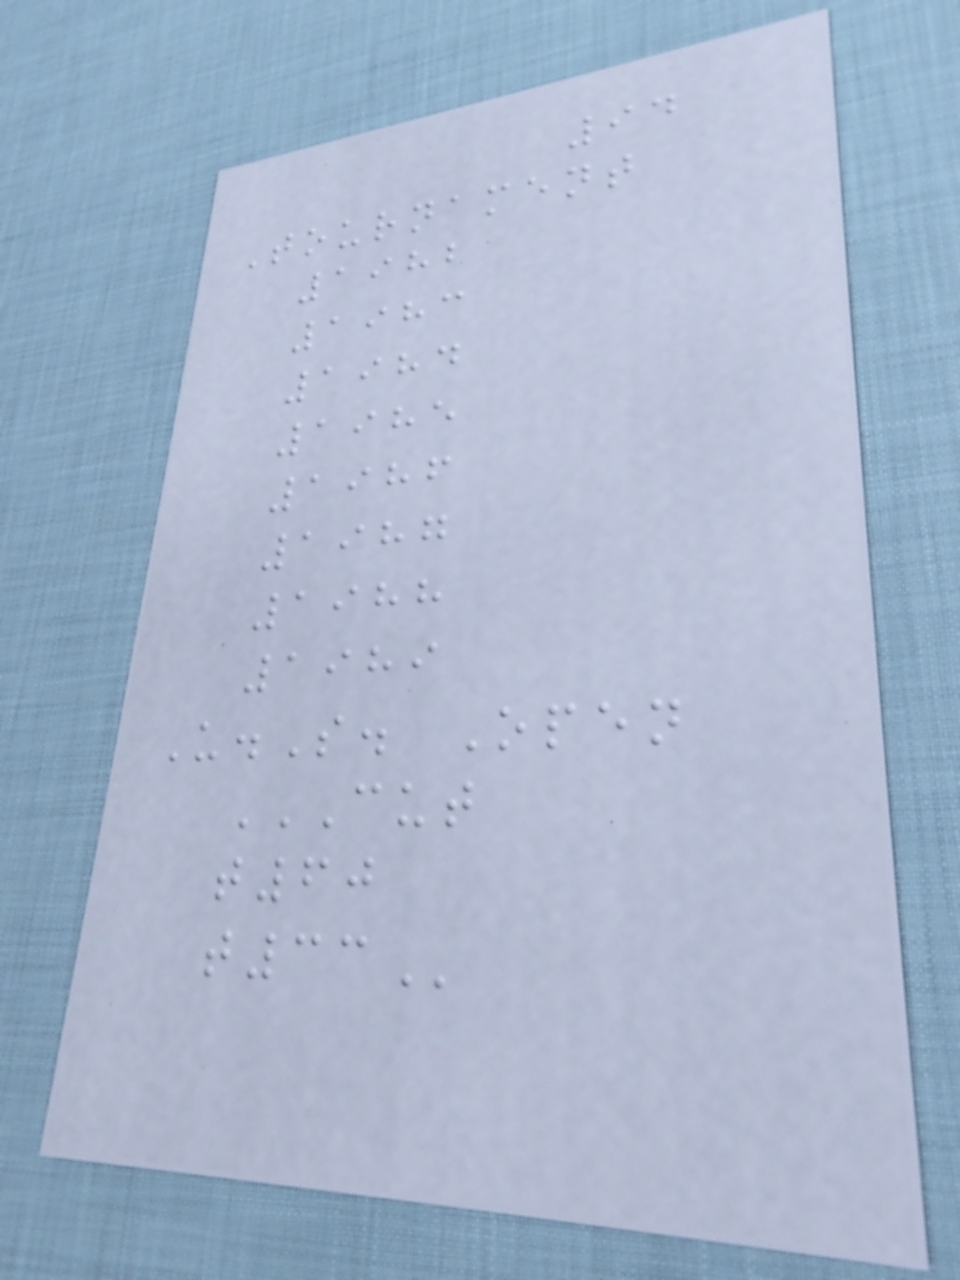94
Tournament
1982
1983
1984
1985
1986
1987
1988
1989
U.S. Open
CUT
T60
T33
